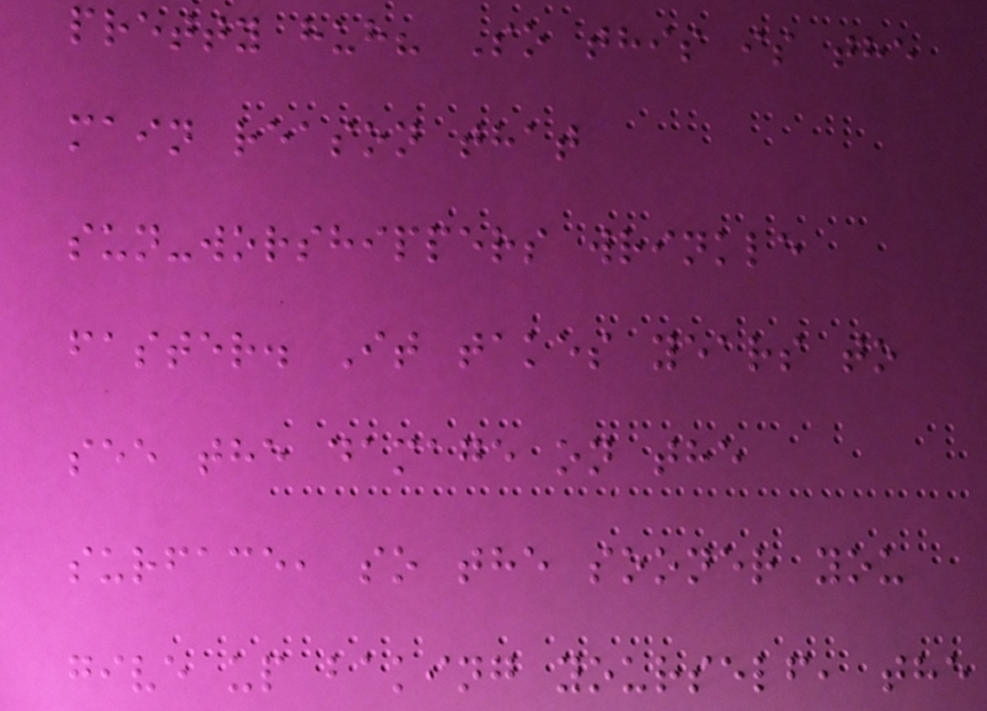pretty huh? So this is the
main reason that
sun-worshippers wrinkle
faster. It takes years to
see the damage on the
surface, so the sooner you
give up baking yourself, the
